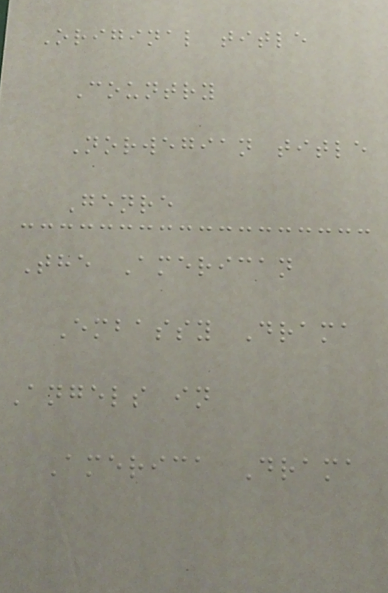Original title
Country
Norwegian title
Genre
The American
Embassy Drama
Angels in
America Drama
